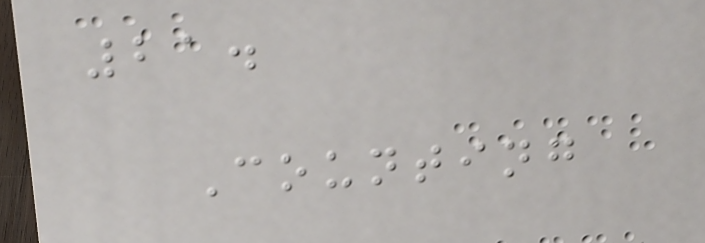21.
Counting
